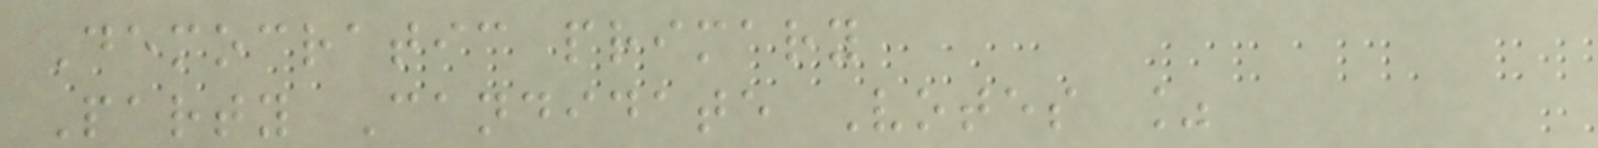Democratic primary
Party Candidate Votes %
